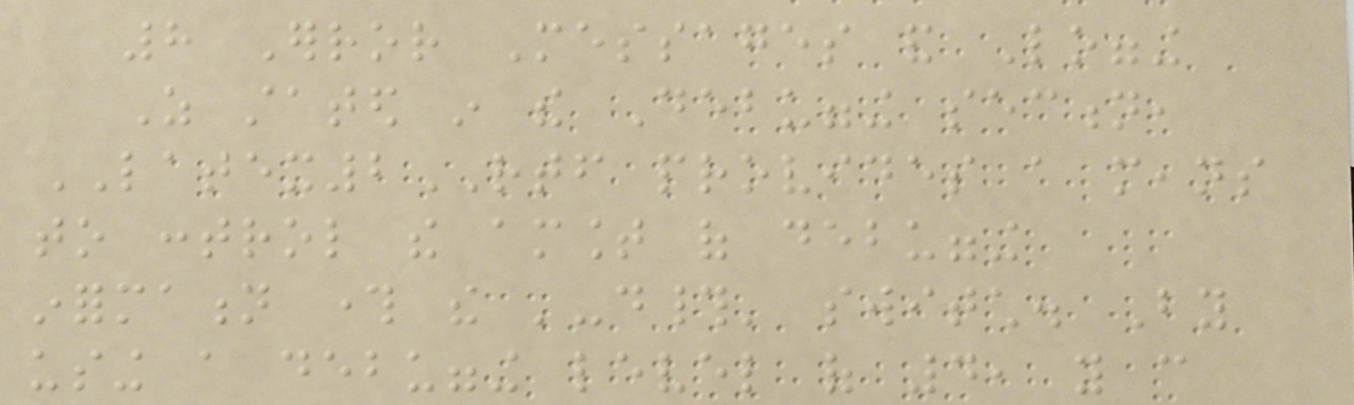8 Error Messages and Logging
As stated in the Debugging section,
LATEX2RTF provides a means
to control the amount of debugging
information through the '-d#' switch. By
using a debugging level of 4, you can
